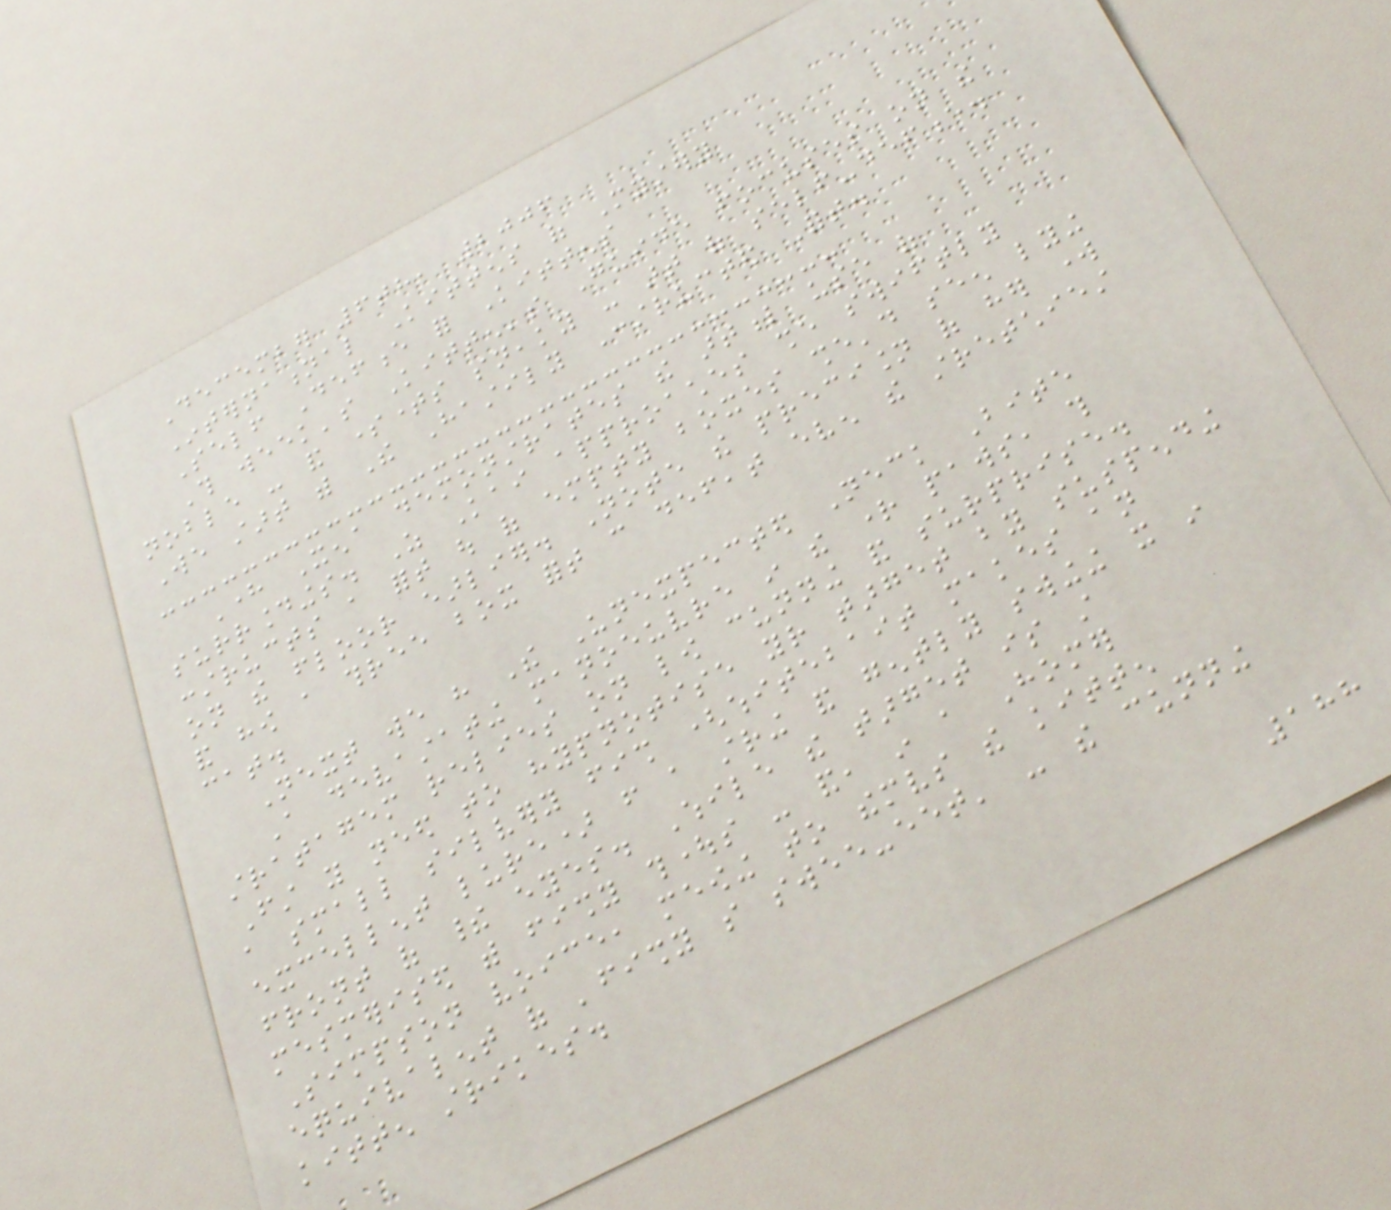December 6th, 2006
International Kittens of Mystery
Self Defence for Kittens
This week's Kitten's Guide focuses on the
noble - and sometimes sneaky - art of self-defence.
We start with The Hastily Constructed Fort.
Here Xena demonstrates the artful use of
surroundings. As Kai approaches she swiftly
constructs a fort out of empty boxes she'd seen lying
on the floor earlier. Note the precision of her work
and how a three box fort can defeat even the stretchiest
cat.
Next we have The Unexpected Neck Bite
A devastating manoeuvre in the right paws, this
stratagem relies on low cunning and surprise.
First you need to hypnotise your target by suspending
a small silvery fish (whitebait makes an
excellent lure) from a string and gently swinging it in
front of their eyes. While the target is still
mesmerised with fishy thoughts - and, in a Homer
Simpson voice, meowing to themselves the kitten
equivalent of 'fishy so swee-eet' - the cunning
kitten strikes.
188
